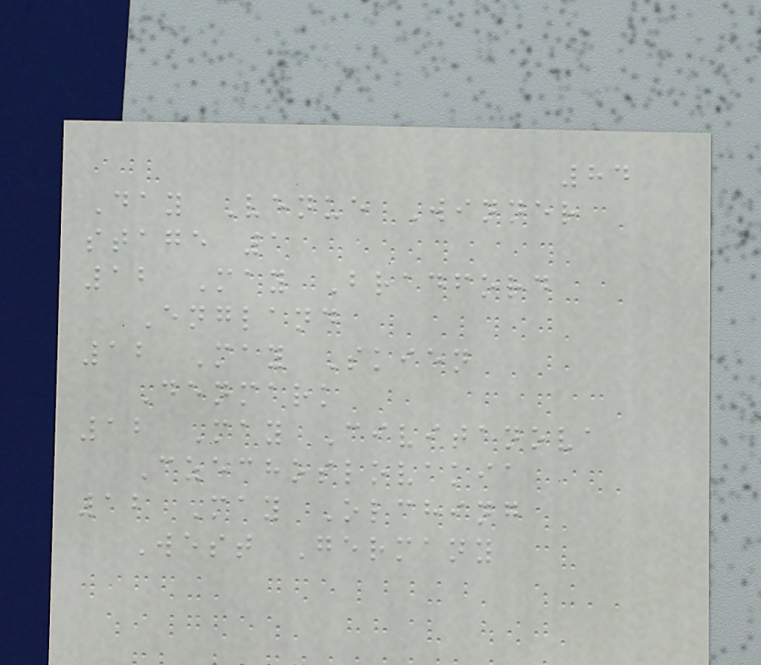84
Day Venue Winner
stage 1
12 May Bradford
England
12 May Skien
Denmark
12 May Civitanova
Czechoslovakia
12 May Olching
West Germany
